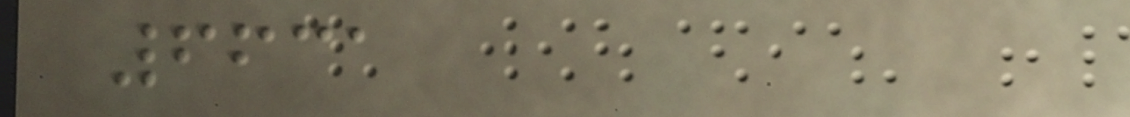6631
